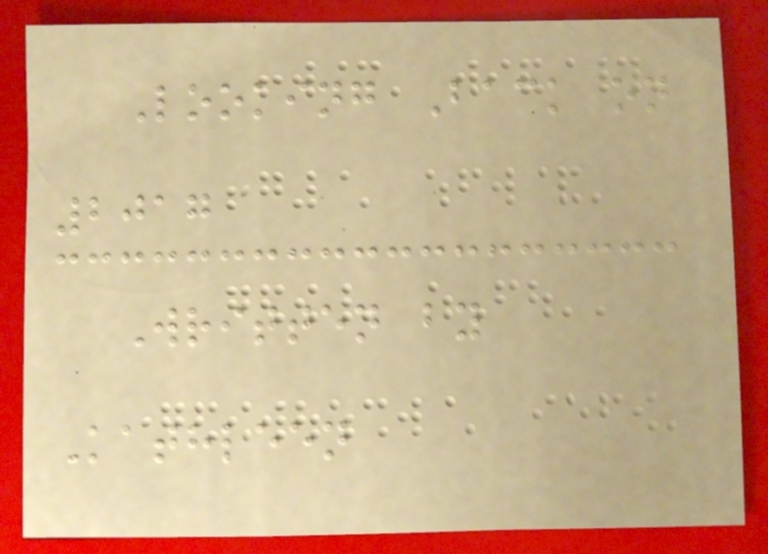Looking Back on
2017
Written by
Kathleen
